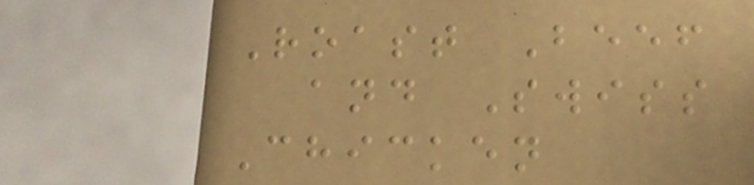Roast Beef
and Swiss
Chicken
